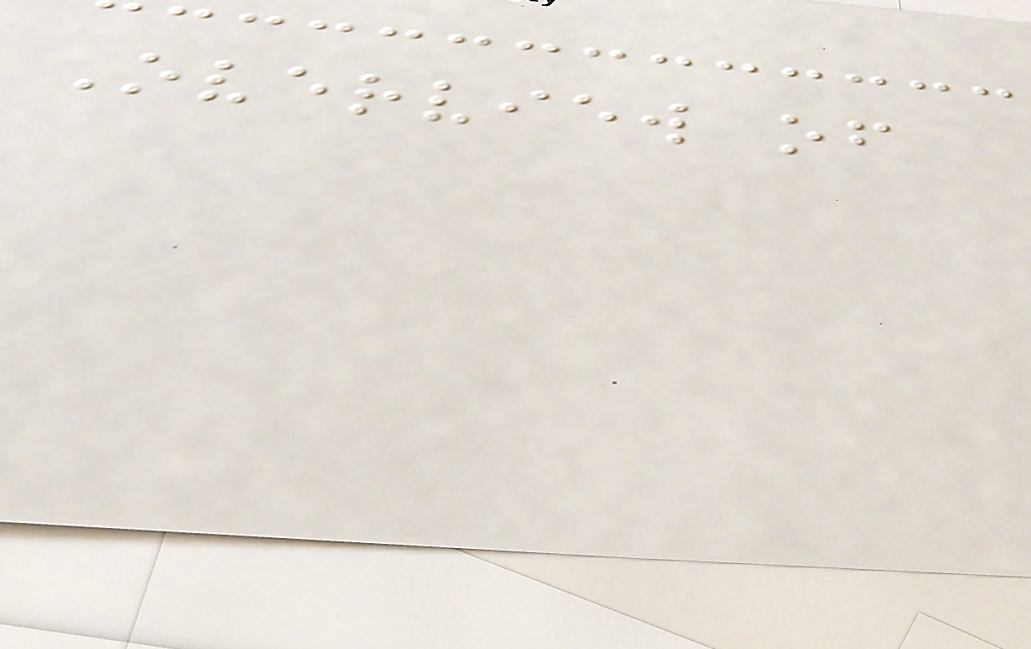Overview of
